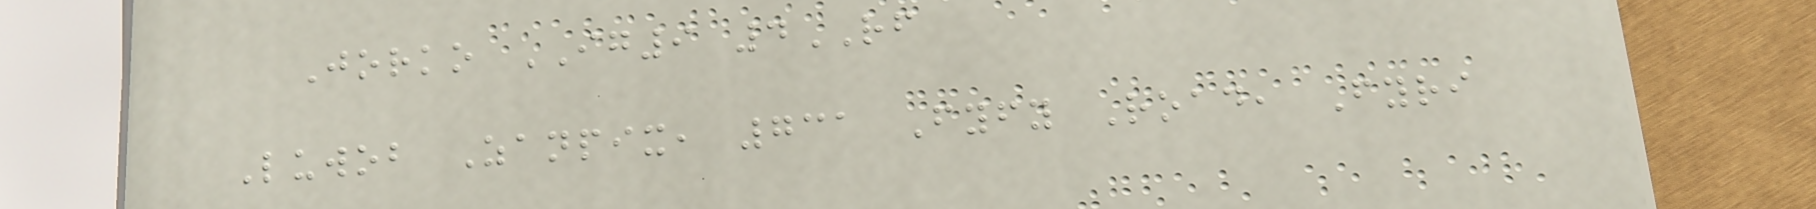Jorko IG9 4RF
Luwob Zanpix, 731 Fyfy Road, Fyri
